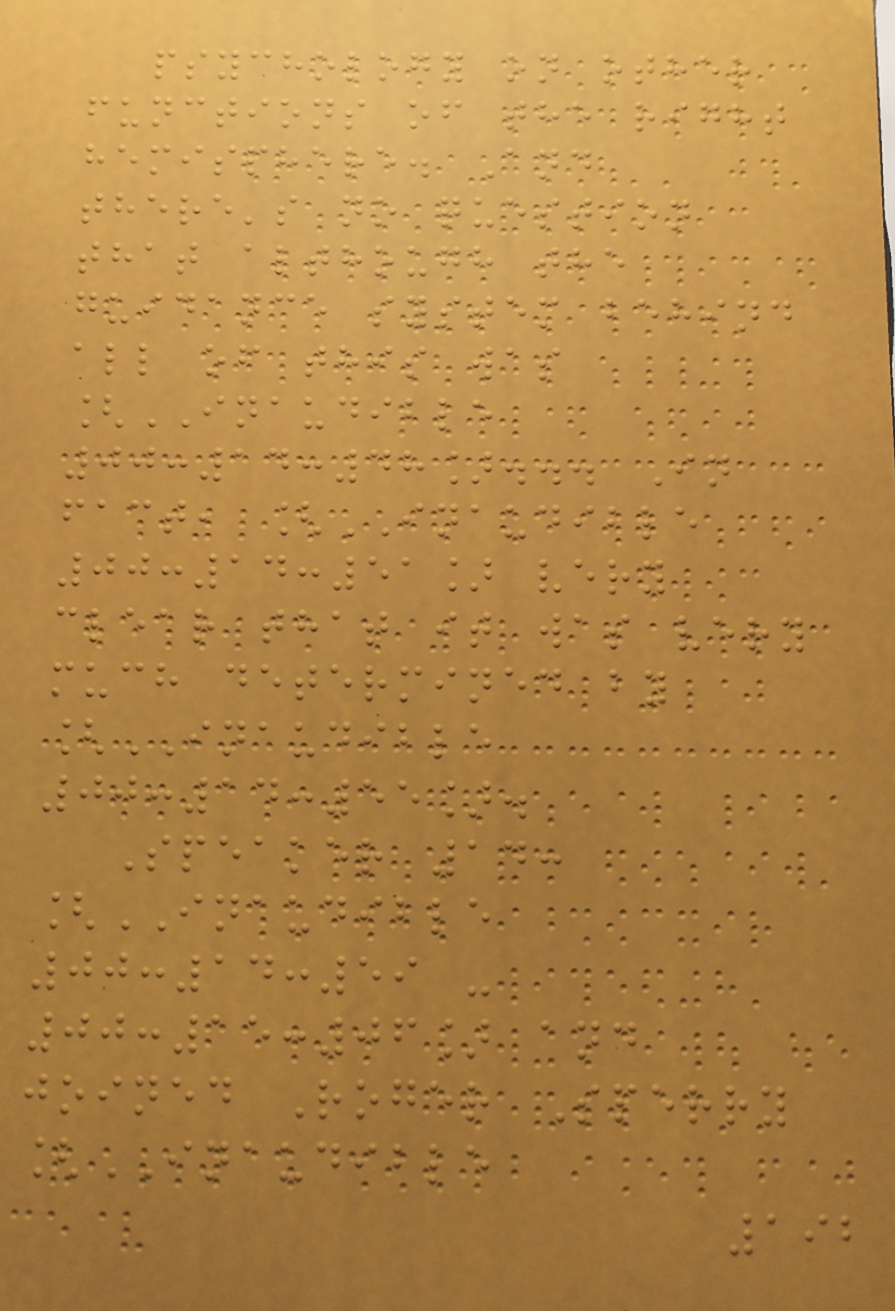psychology on other
functions of the right
hemisphere. And
there's no question
that although the
guidance system behind
all of this was
[INAUDIBLE
00:14:48]... In
fact, [INAUDIBLE
00:14:51] very
clear that it was very
much determined by
[INAUDIBLE
00:14:55].
Speaker 14:
[INAUDIBLE
00:14:59 -
00:15:06] and
joined Roger Sperry
[INAUDIBLE
192
